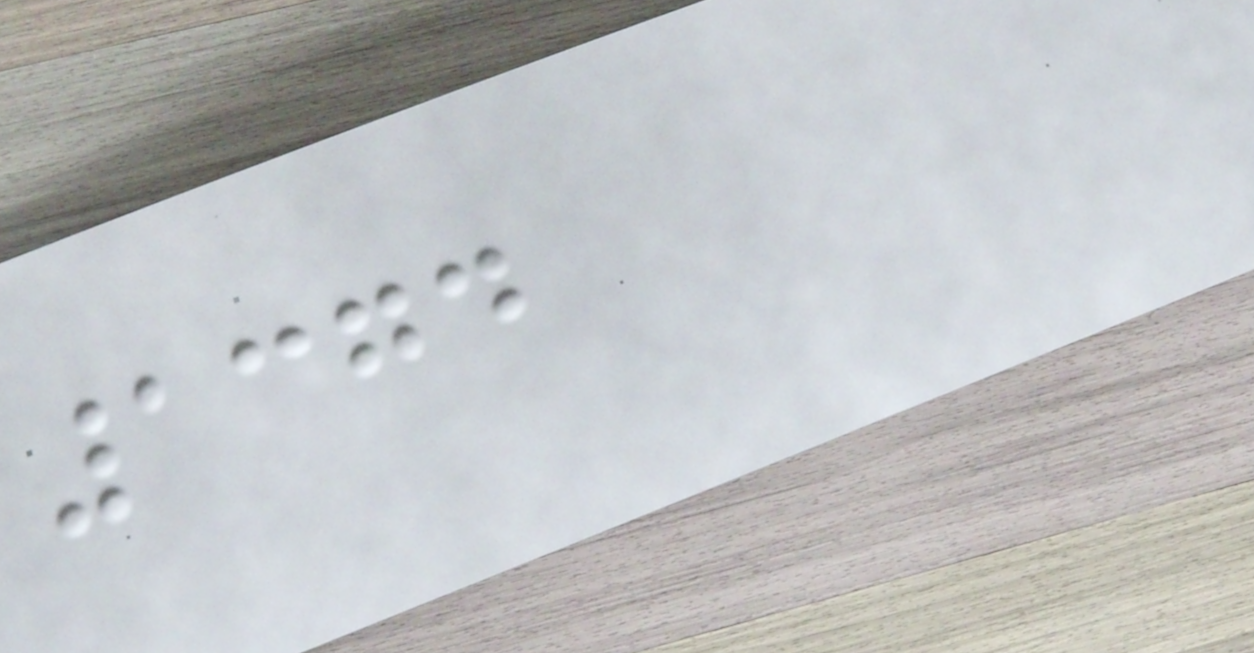1374
